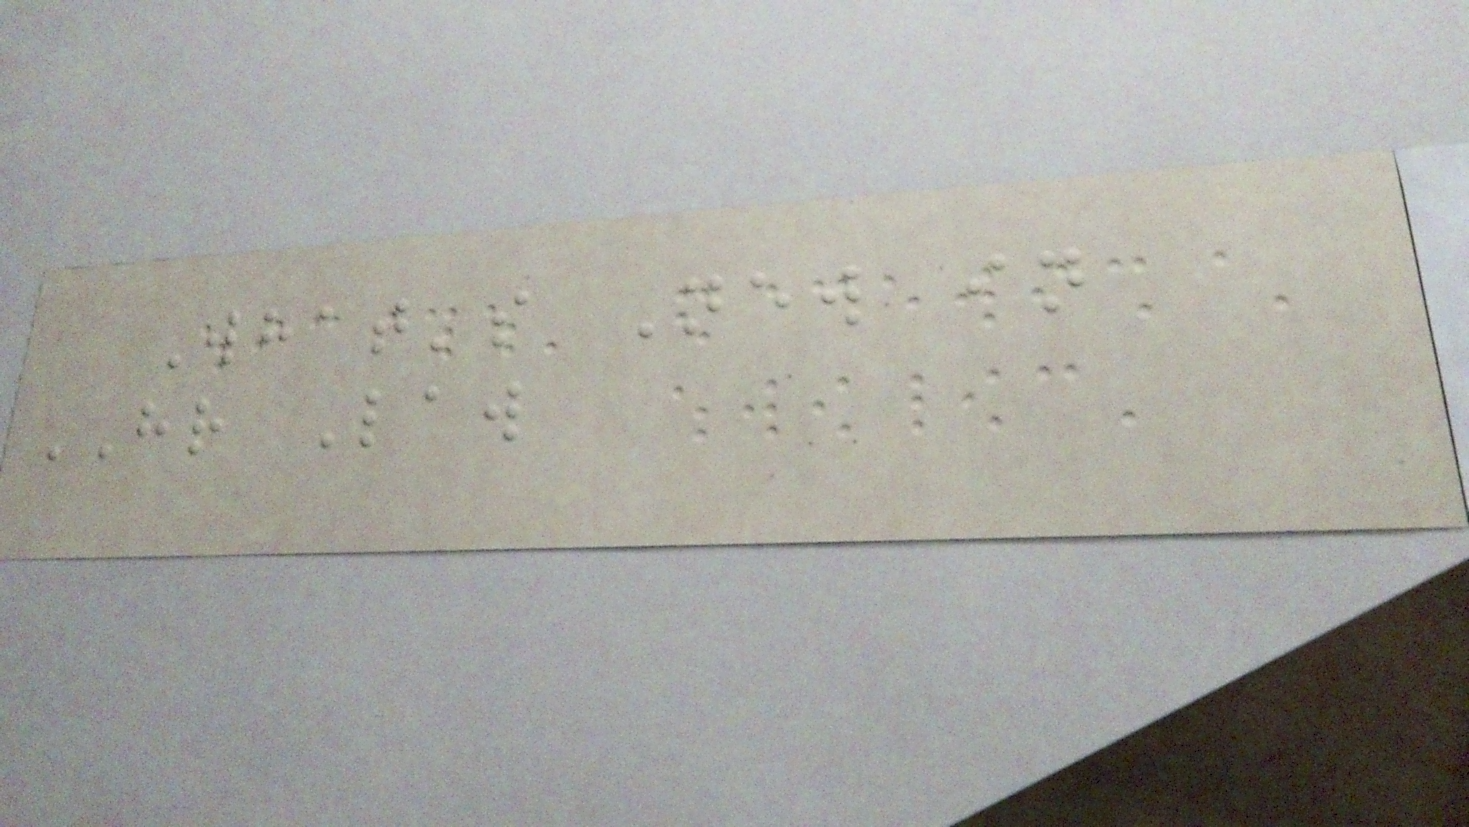What's New in
HR Law
